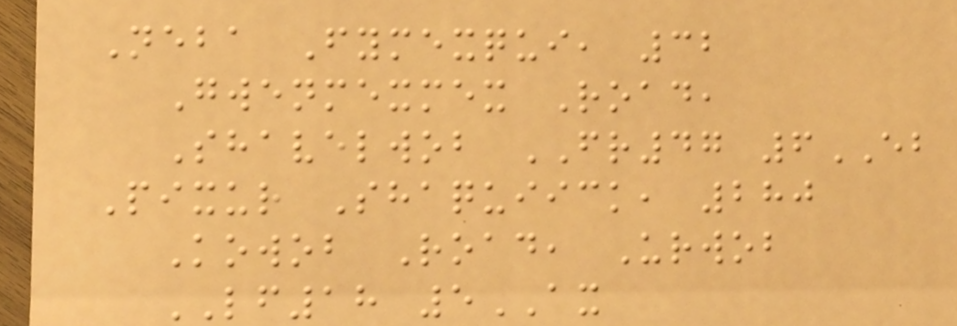Neba Fymexqui, 32
Gwenmexmex Road,
Shavelwob FR47 6EB
Pixur Shaquiick, 280
Kowob Road, Urwob
LF18 5AX
